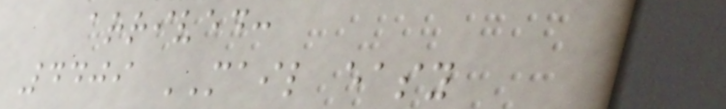arrived:
4409 MAIL easy
